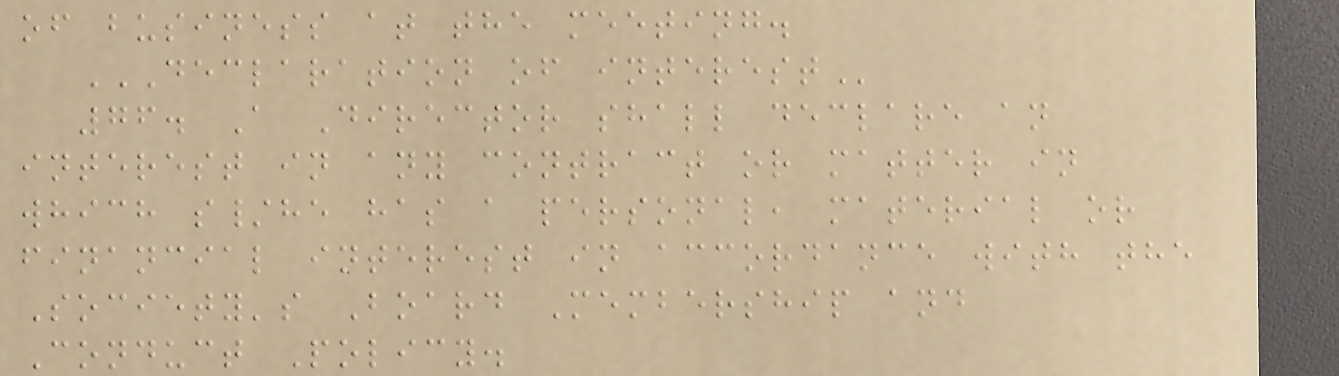of business at the meeting.
DECLARATION OF INTEREST
76. A Director shall declare an
interest in any contract or matter in
which s/he has a personal, material or
financial interest in accordance with the
Society's Board Membership and
Conduct Policy.
